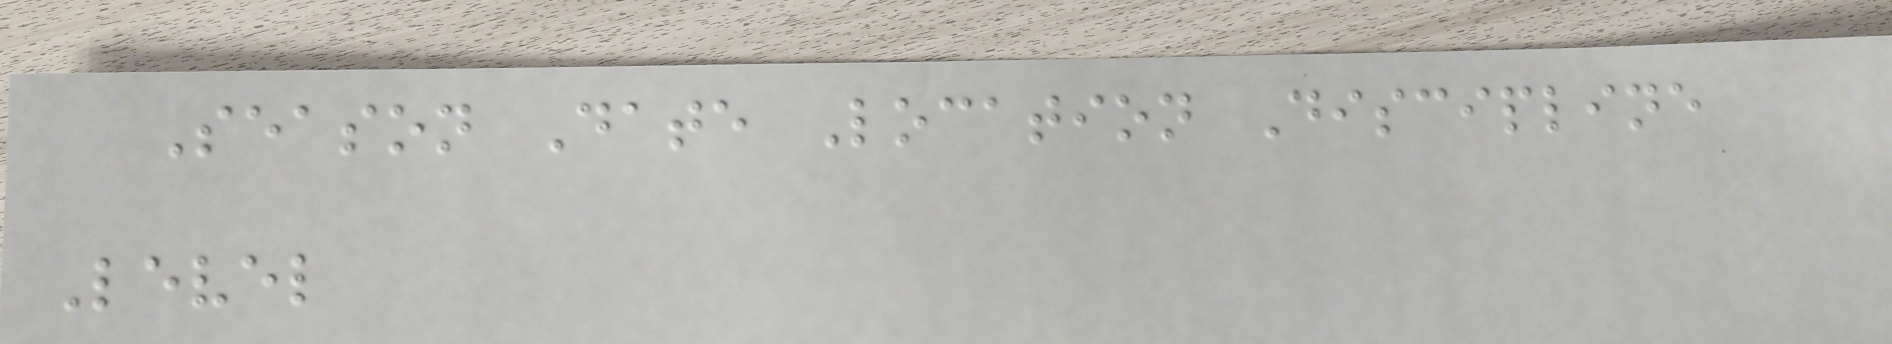Season Date Location Discipline
Level
